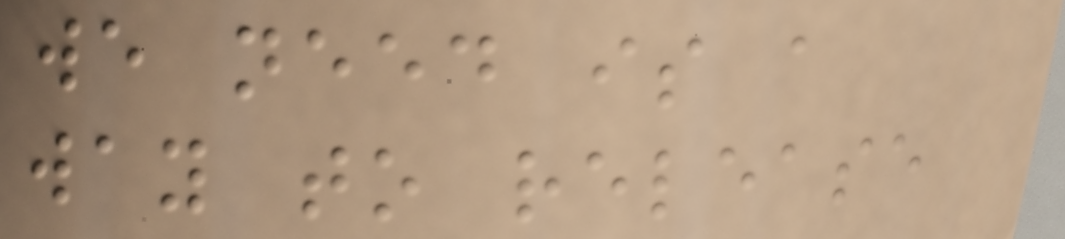we need is a
way to release
